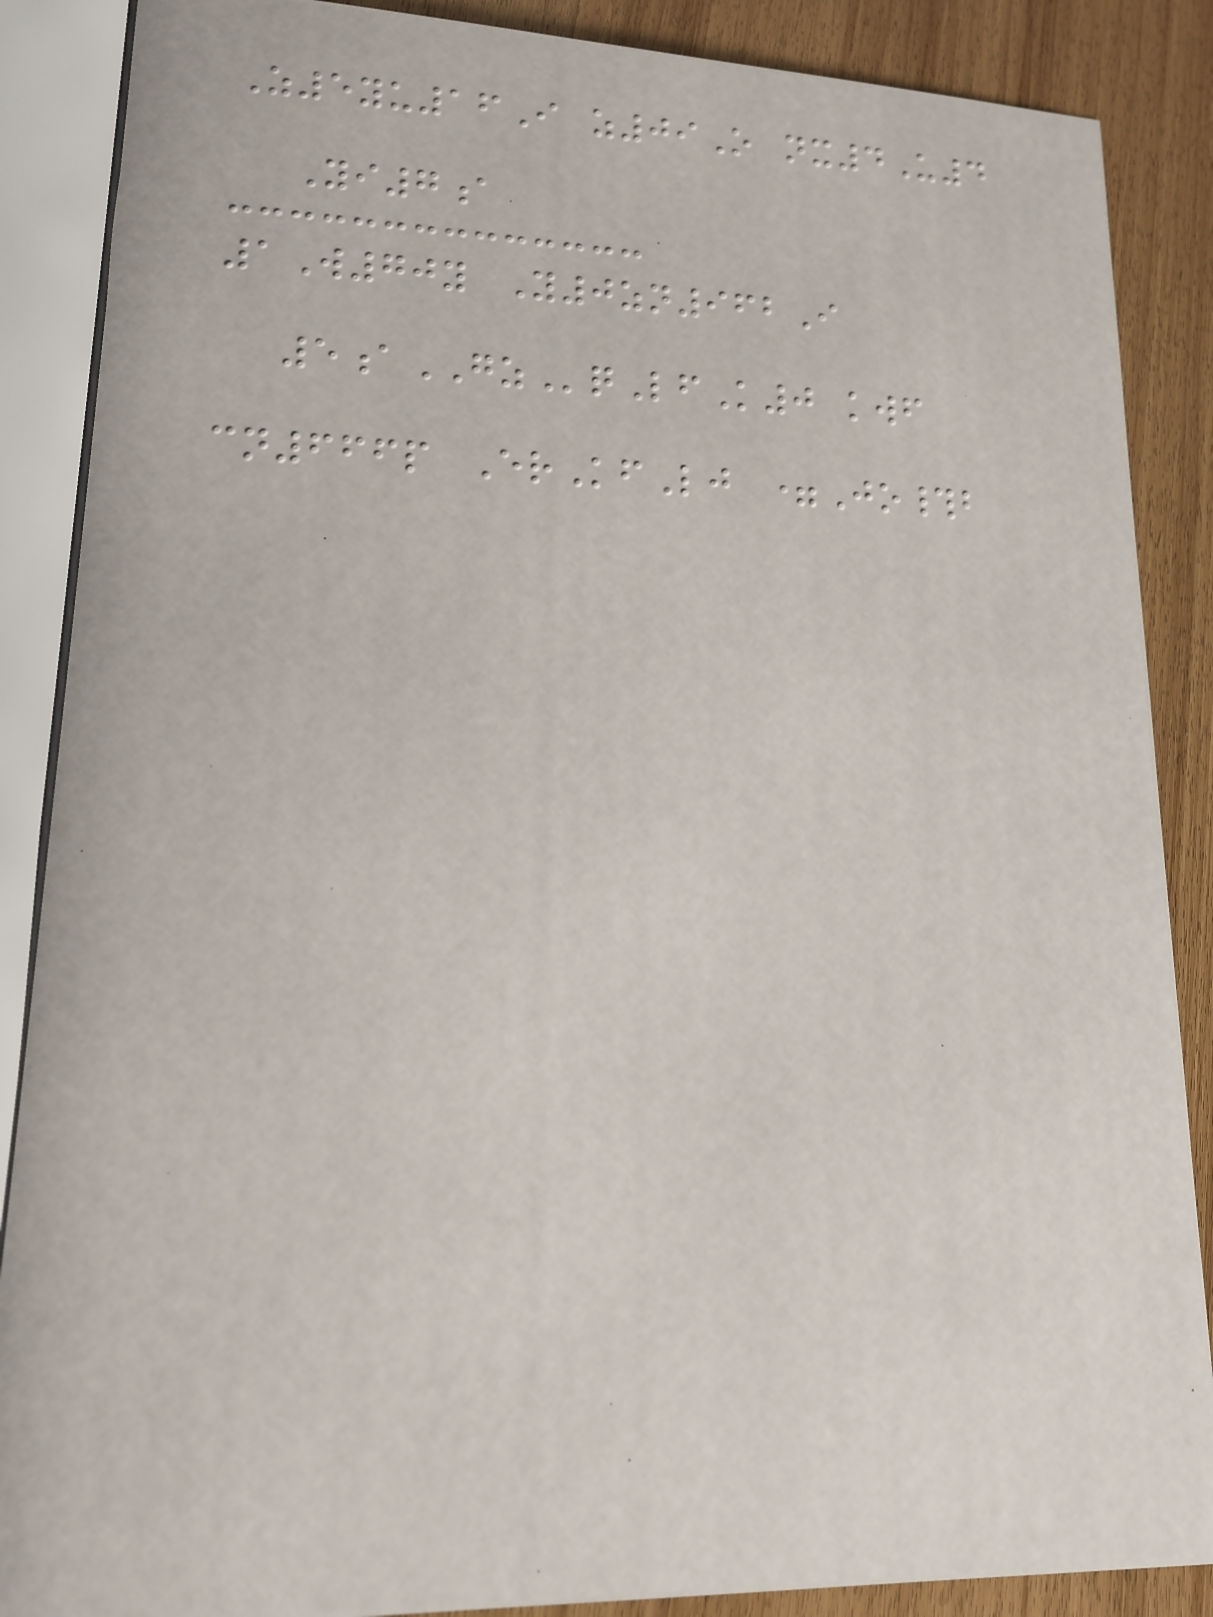Z5yu16I z09O nx4U4
Yi7a
1W70y Y0zn962I
5aGZqLfK0 kwf
cn666p ErKfLj =Jo#b
